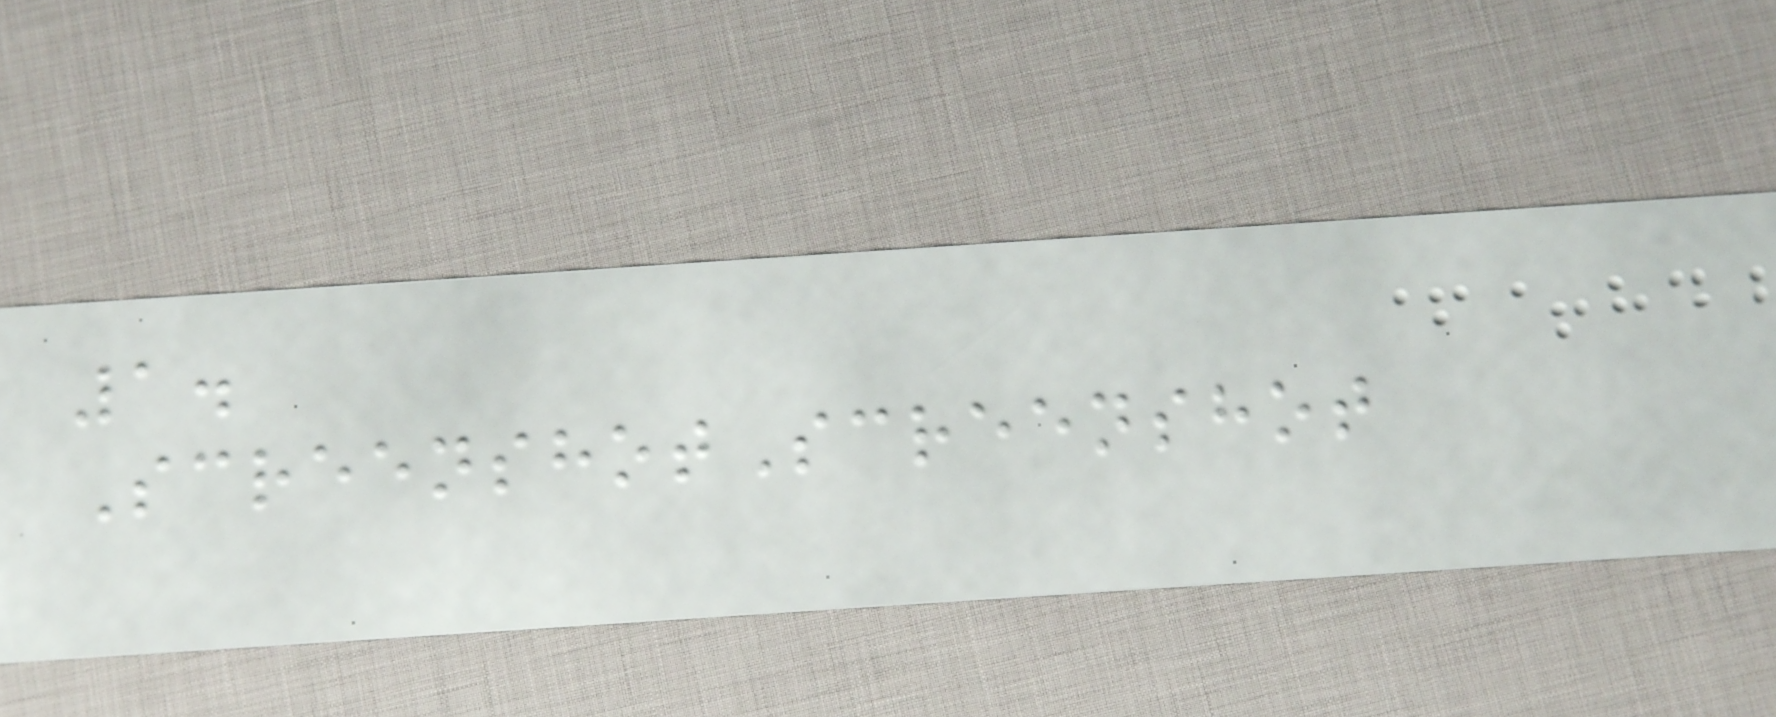1.
ScreenshotScreenshot
